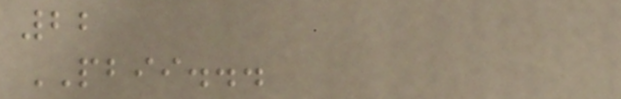22
PBII...
